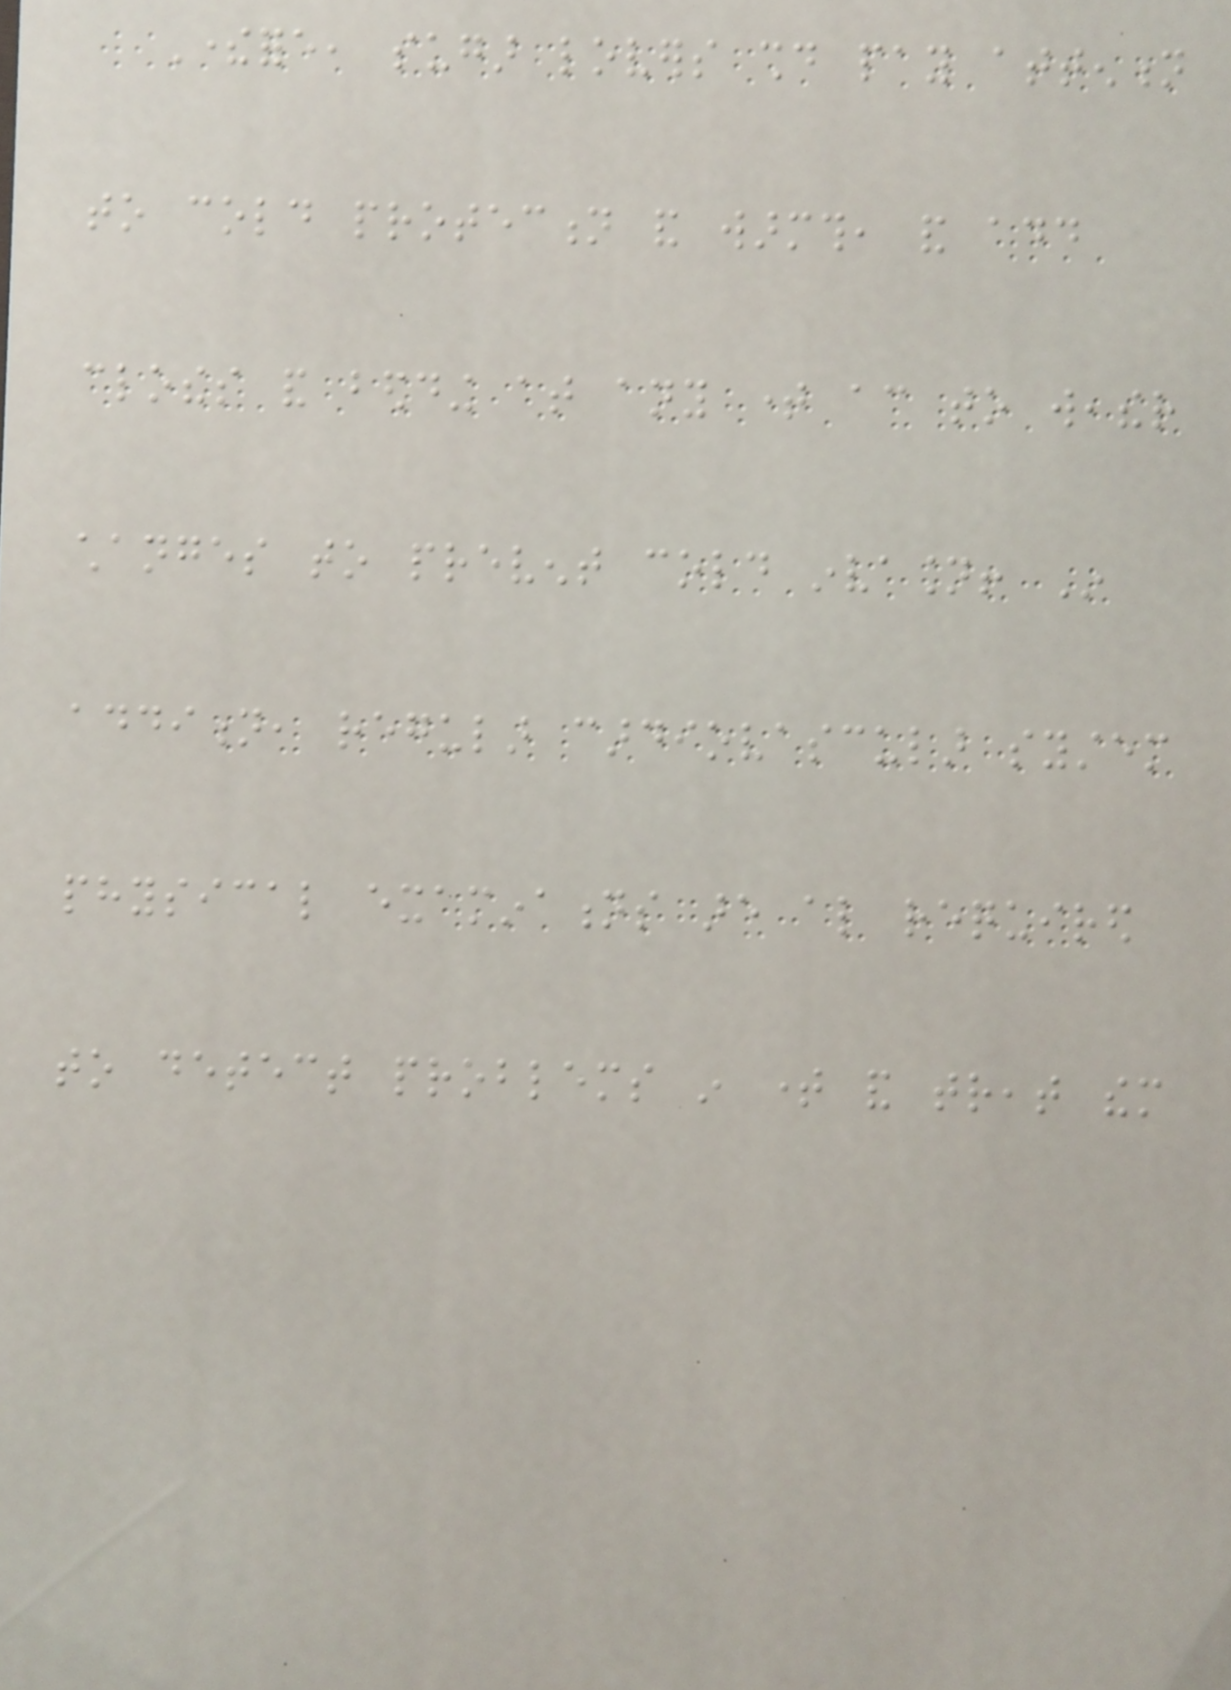Therefore, sugar lovers should pay attention
to cold protection and warmth, and add
clothes and bedding at any time according to weather
changes to prevent cold invasion! In
addition, regular cardiovascular system
physical examinations are also required
to detect problems in time and treat them
